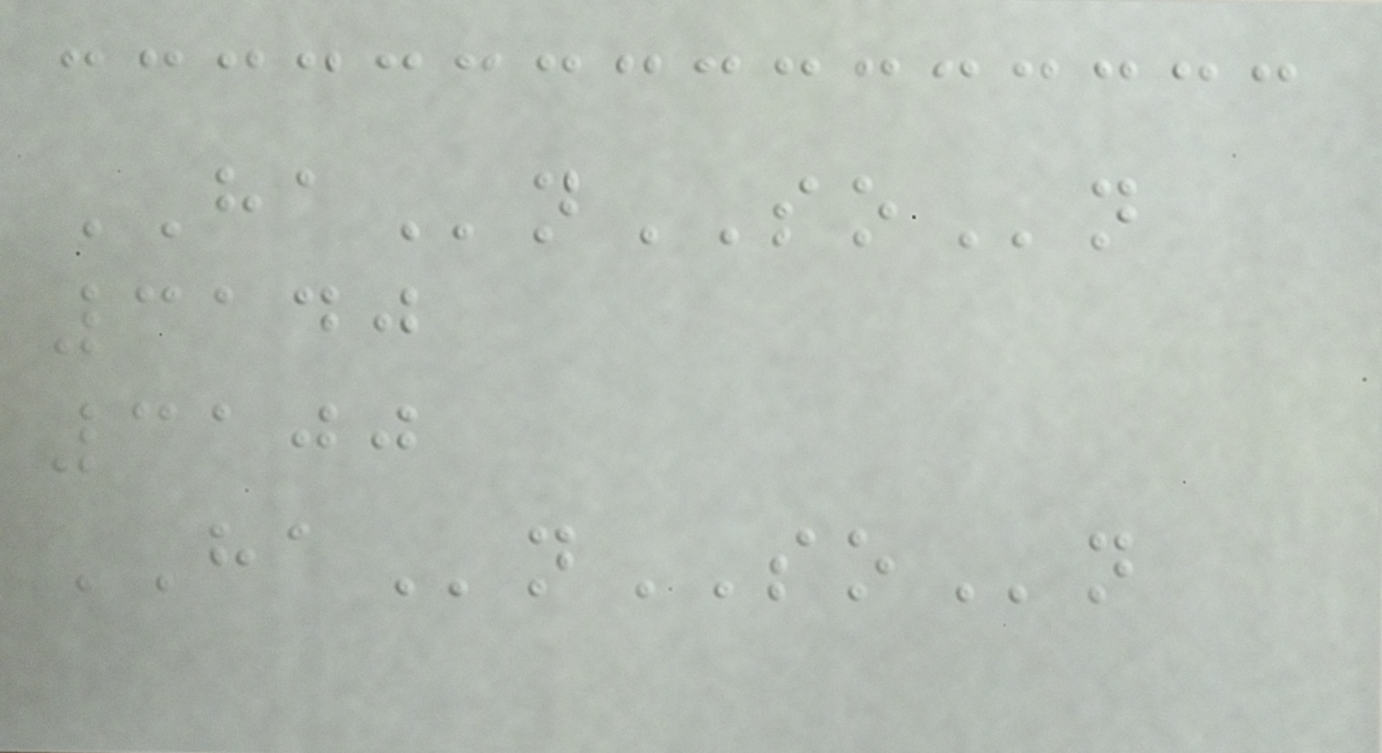HAnSOn
3140
3100
HAnSOn
